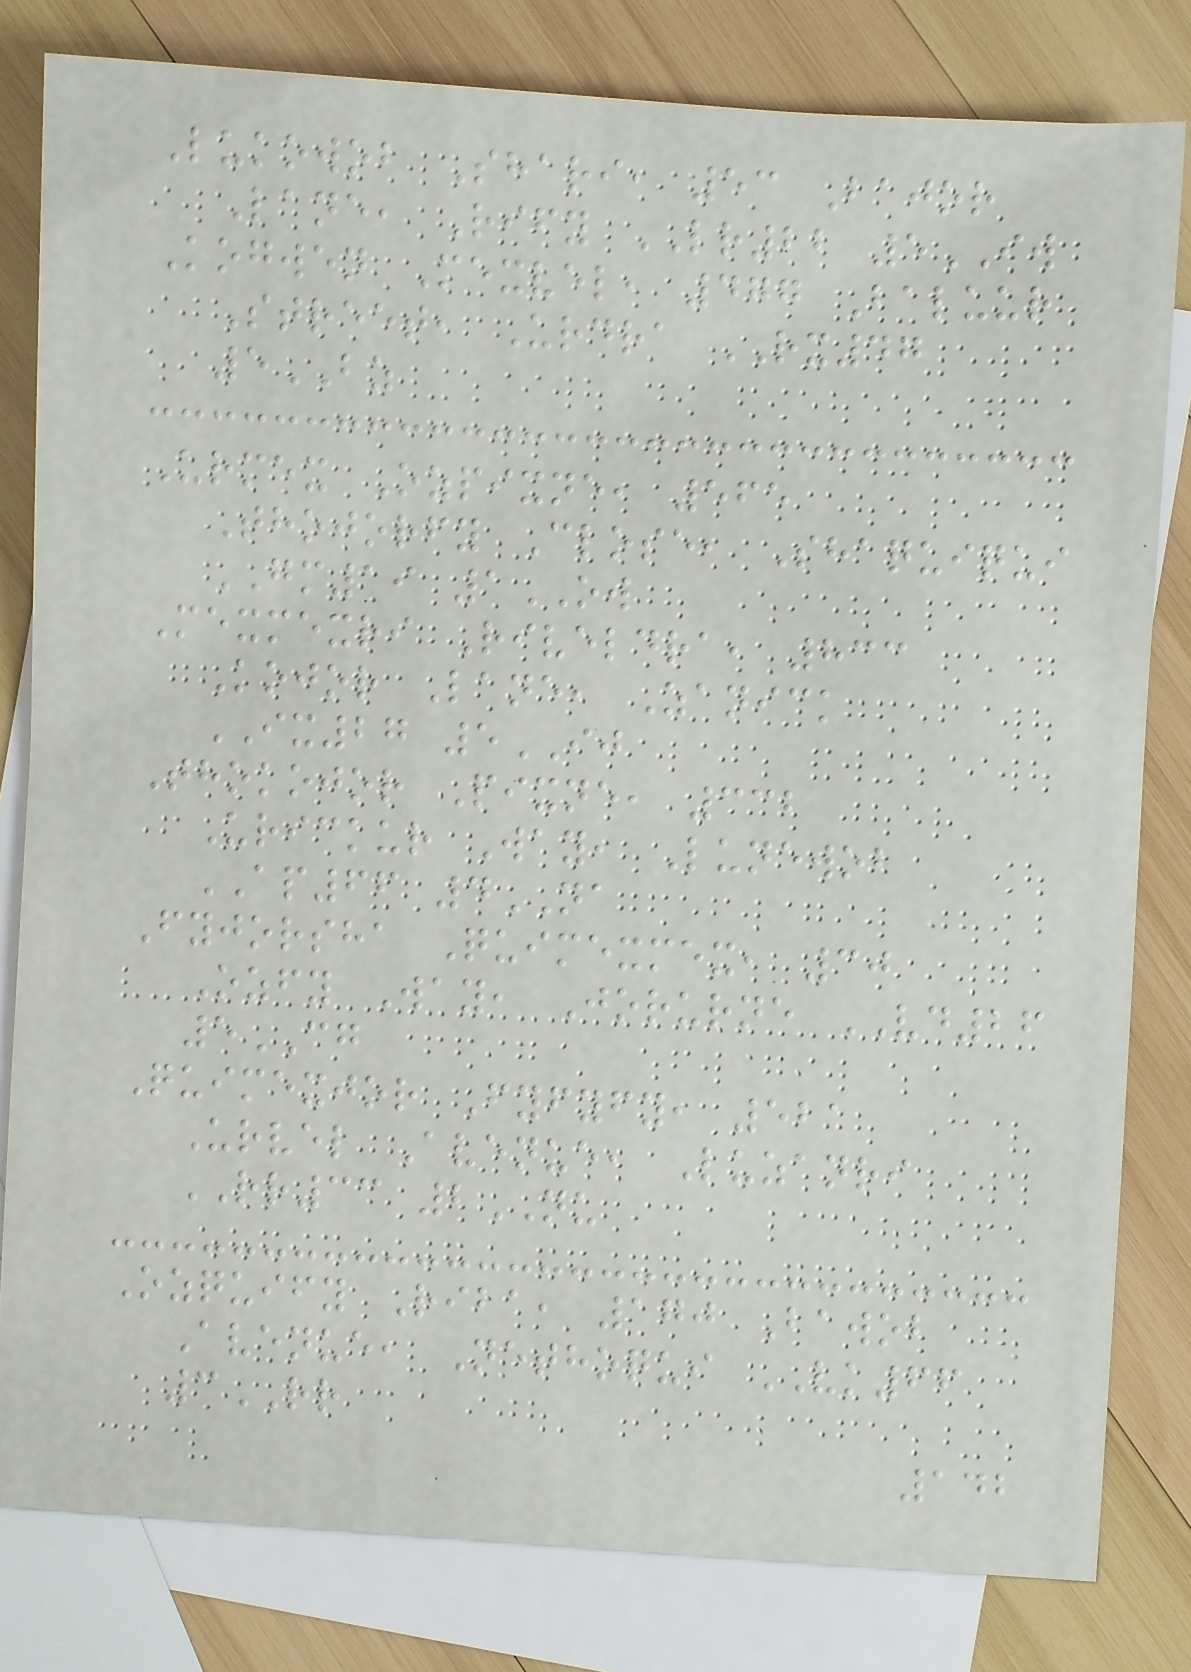Lukowob Shari, 53 Bajor
Lane, Rify LR22 5IW
Kogwen Mexvel, 477 Baluur
Street, Urdra RX47
5BZ
Urmex Ozpixne, 565
Thojorfy Close, Shaquiqui
GM19 1OW
Mexmexri Riveldra, 833
Kojor Lane, Zanick
IX27 5IJ
Thokojor Pixne, 332
Urickur Way, Lunewob
AP66 4NA
Fyjorsha Quimexmex, 30
Ozfy Way, Jorurne VD26
5CG
Quimexjor Fyfyfy, 521
Urvel Avenue, Luzanri
RR33 2NU
Ozquify Riba, 170 Bawob
Avenue, Nethoqui VK66
3RR
142
